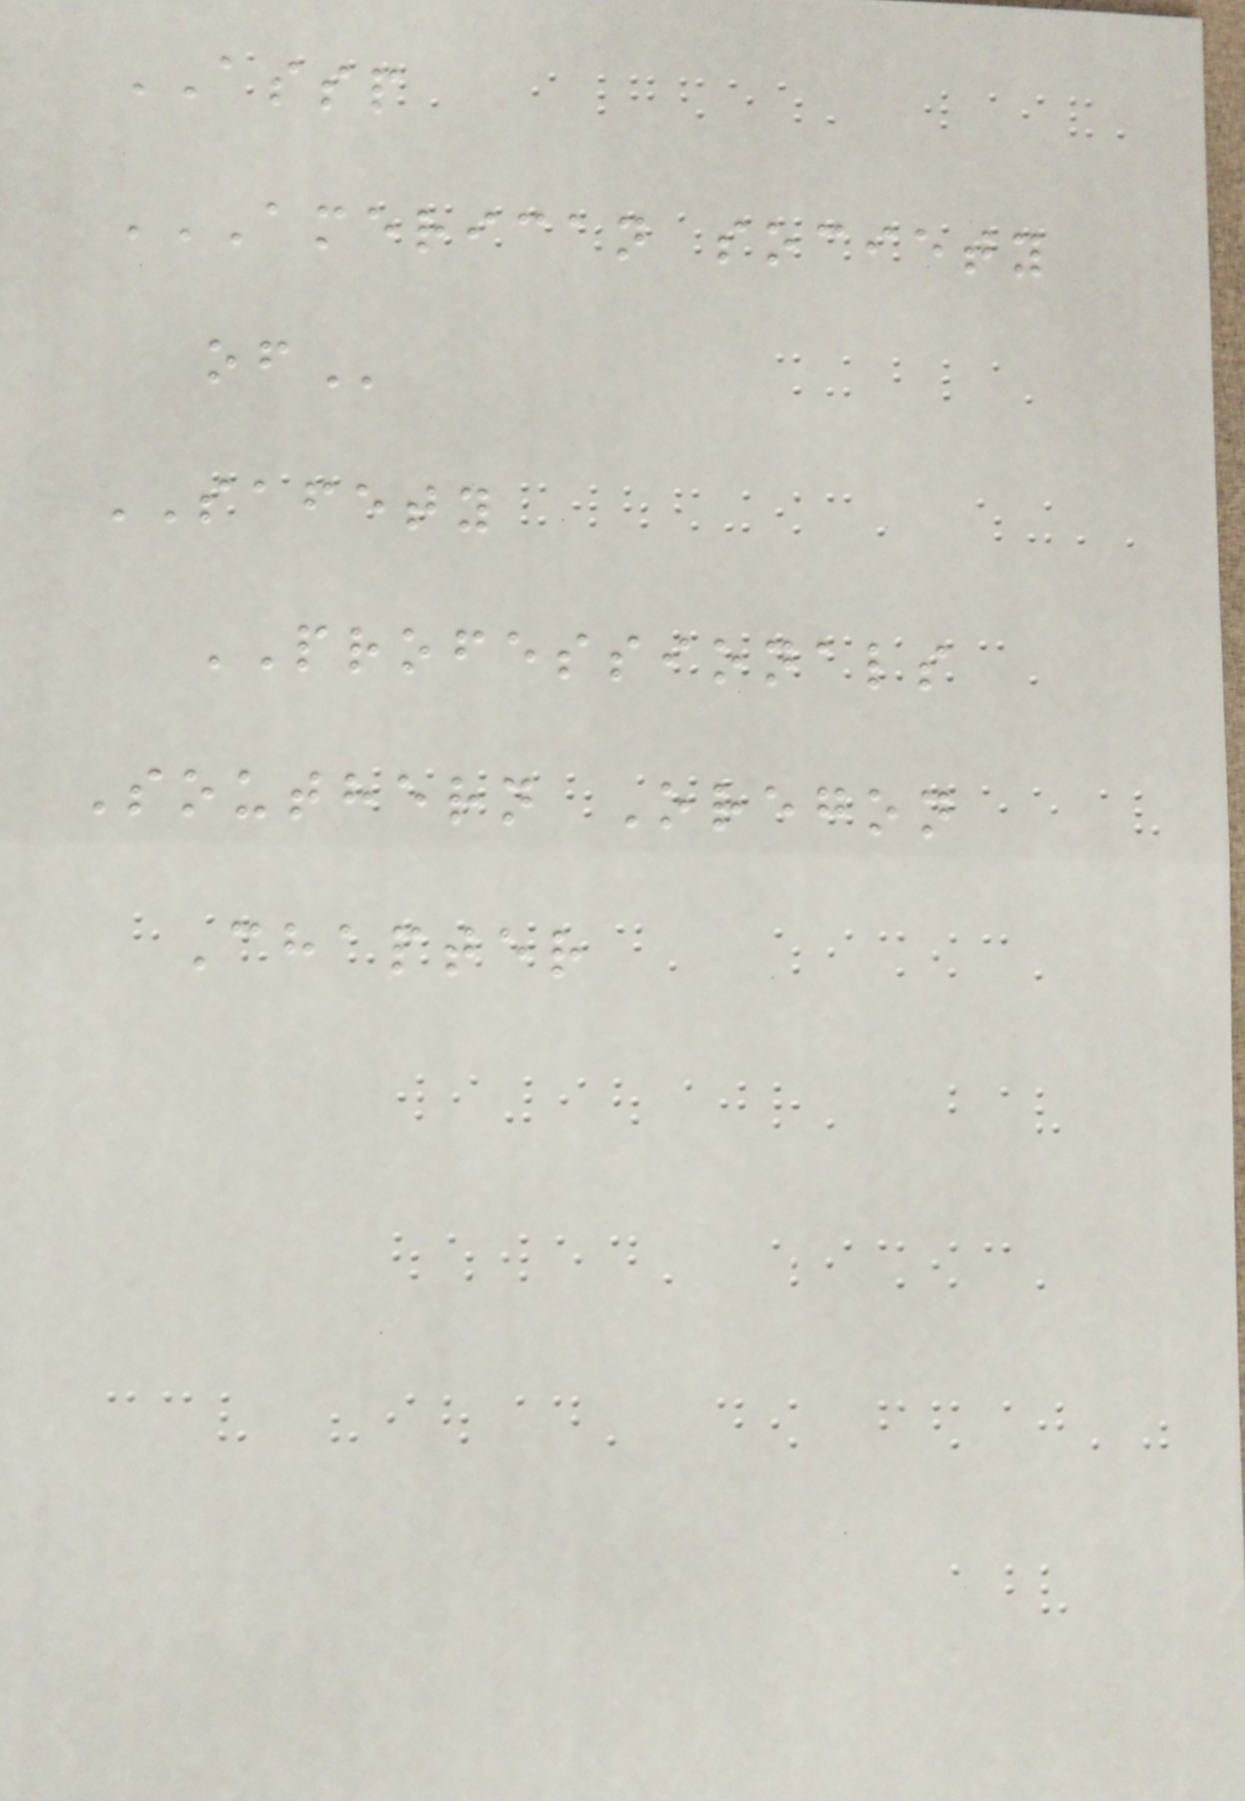ASSP
AMERICAN SOCIETY
OF
SAFETY
PROFESSIONALS
Southern Oregon
Chapter
